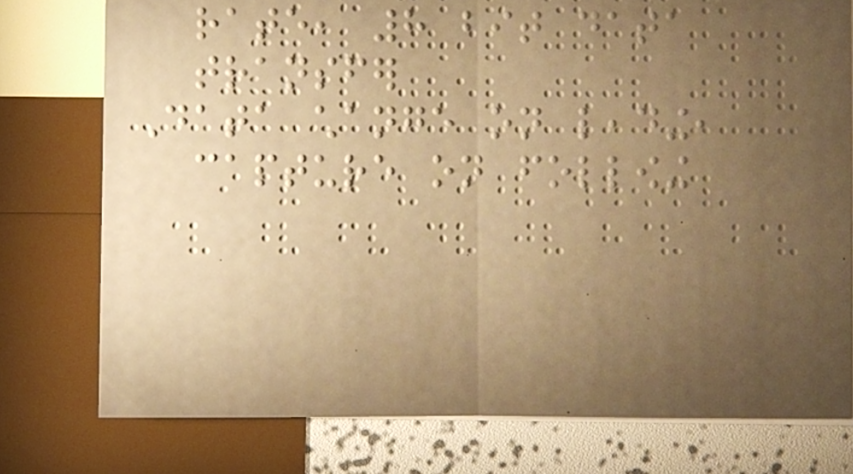rate, 8 bit data
transfer
Data change on leading,
capture on following
